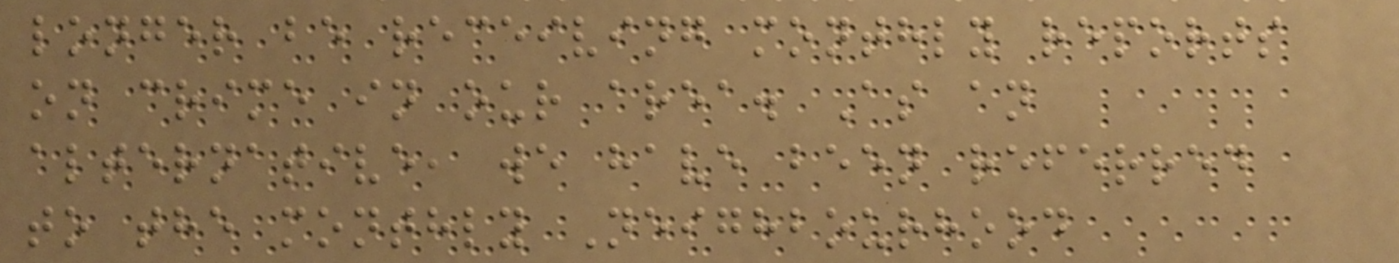longer be receiving monthly reports
on crime in our area. As an
alternative, we have been referred
to the monthly Neighbourhood
